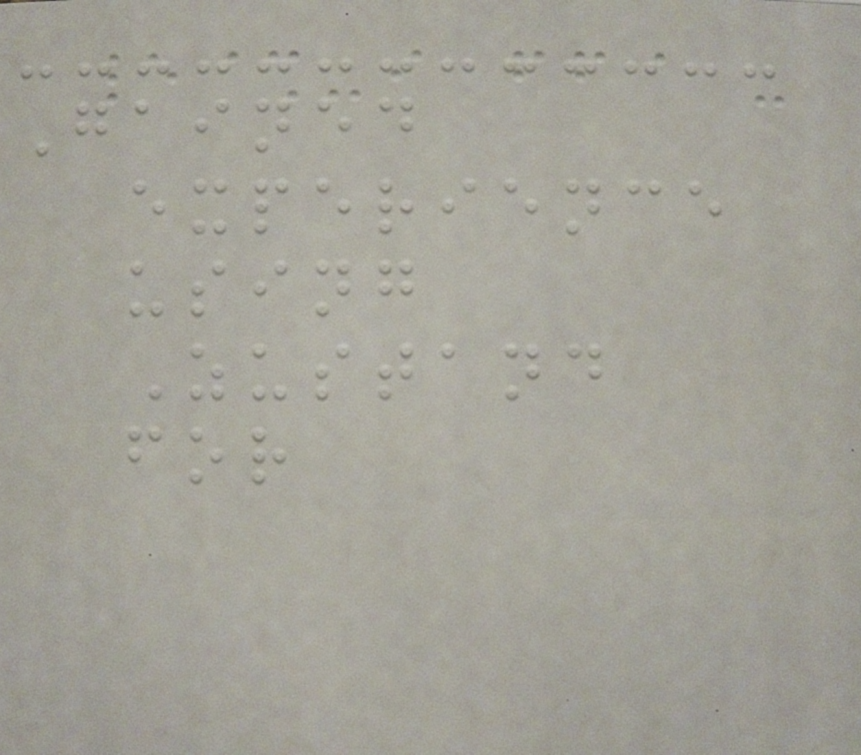Gained
experience
using
Zustand
for
